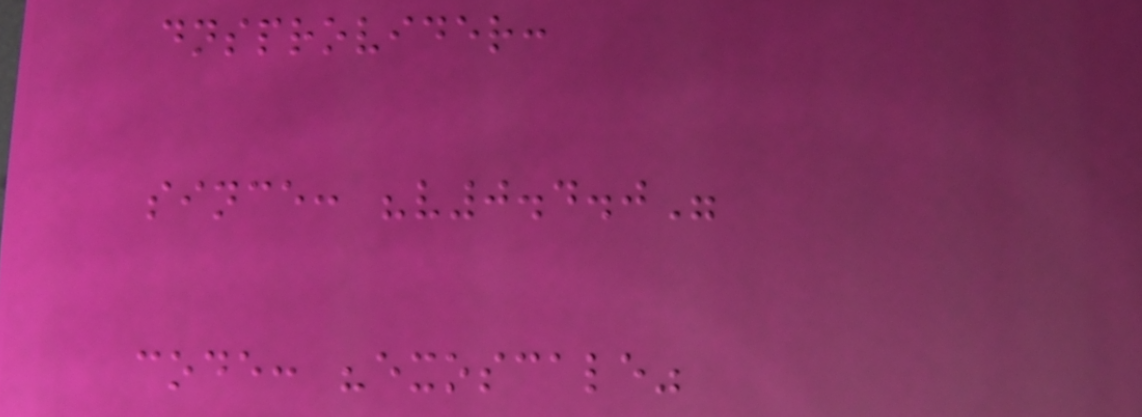dnsprovider:
since: "v0.4.0"
code: "exoscale"
